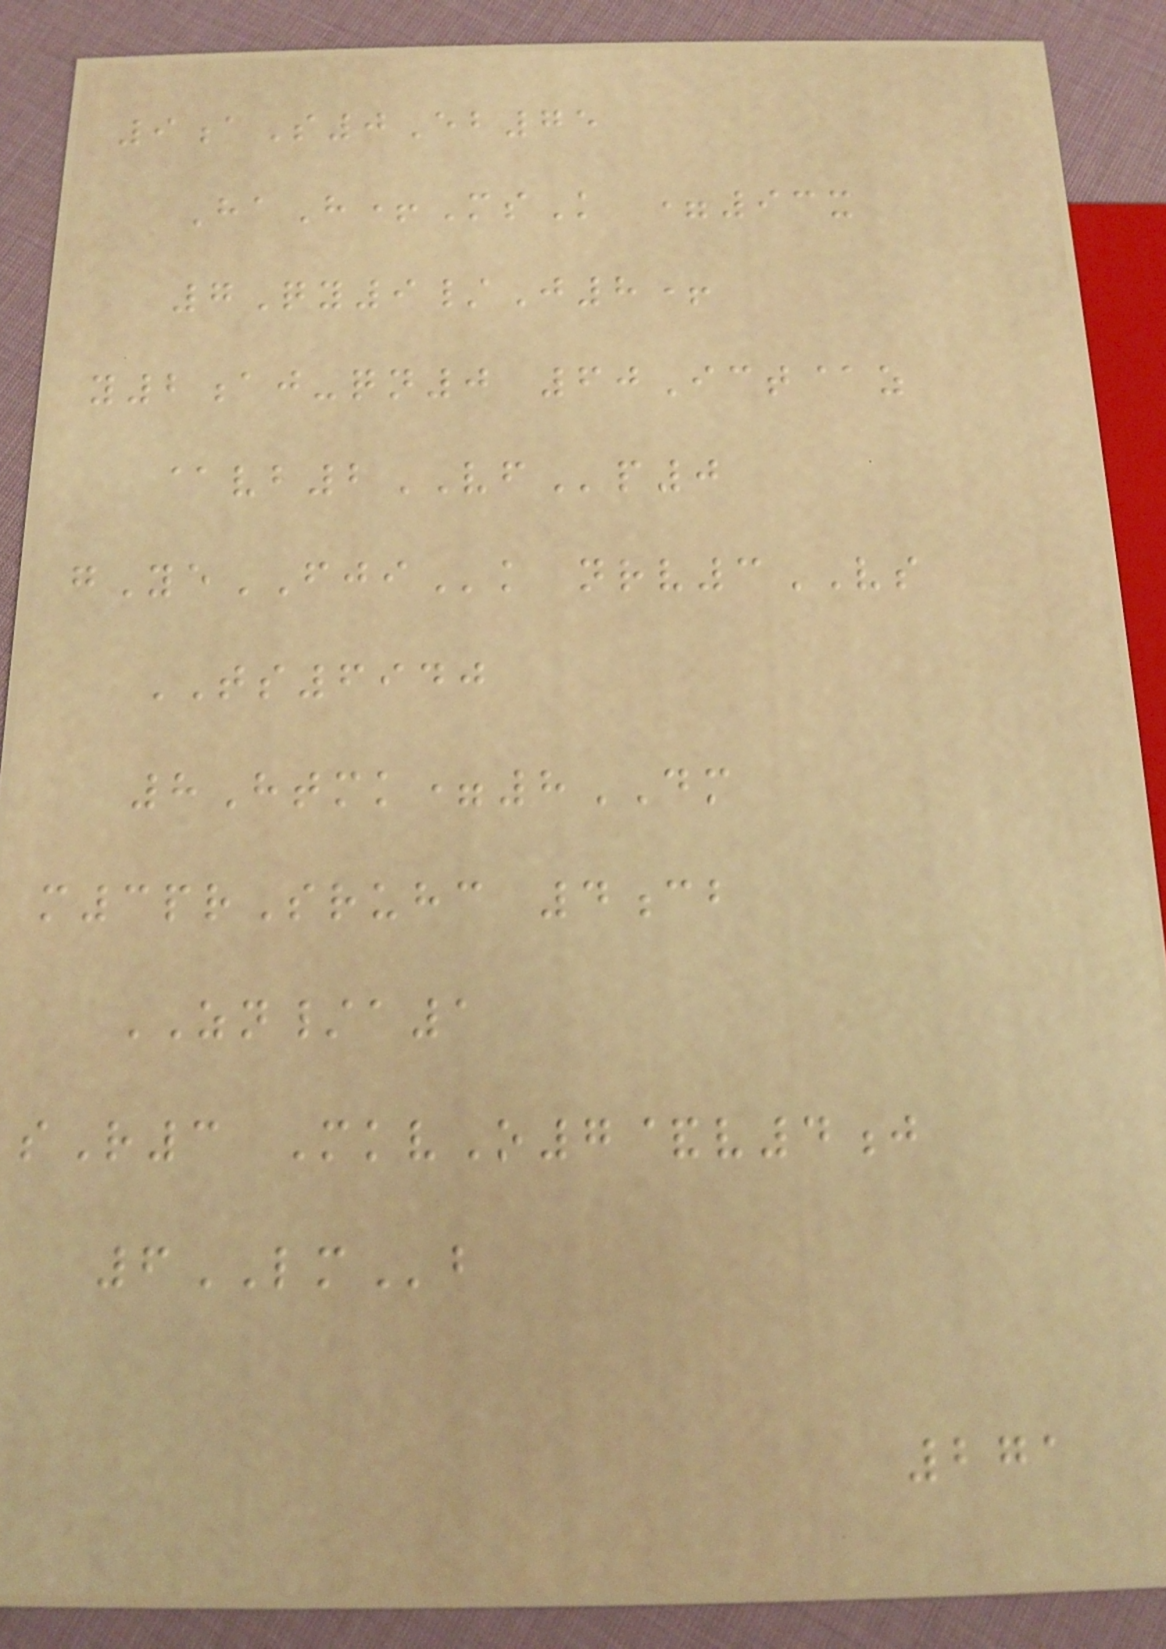9aS0Eb75
HaH+MsK =93x
7Qy9/J8+
y2aj-qn0 60Ict@z
@vb2VFp0
gYeFJIk nrv3VS
TS6940
8Htmk=8DM
m3prSruhc 4cb
ZN/a1
sR3 MkvO7&v4j
6LMb
271
